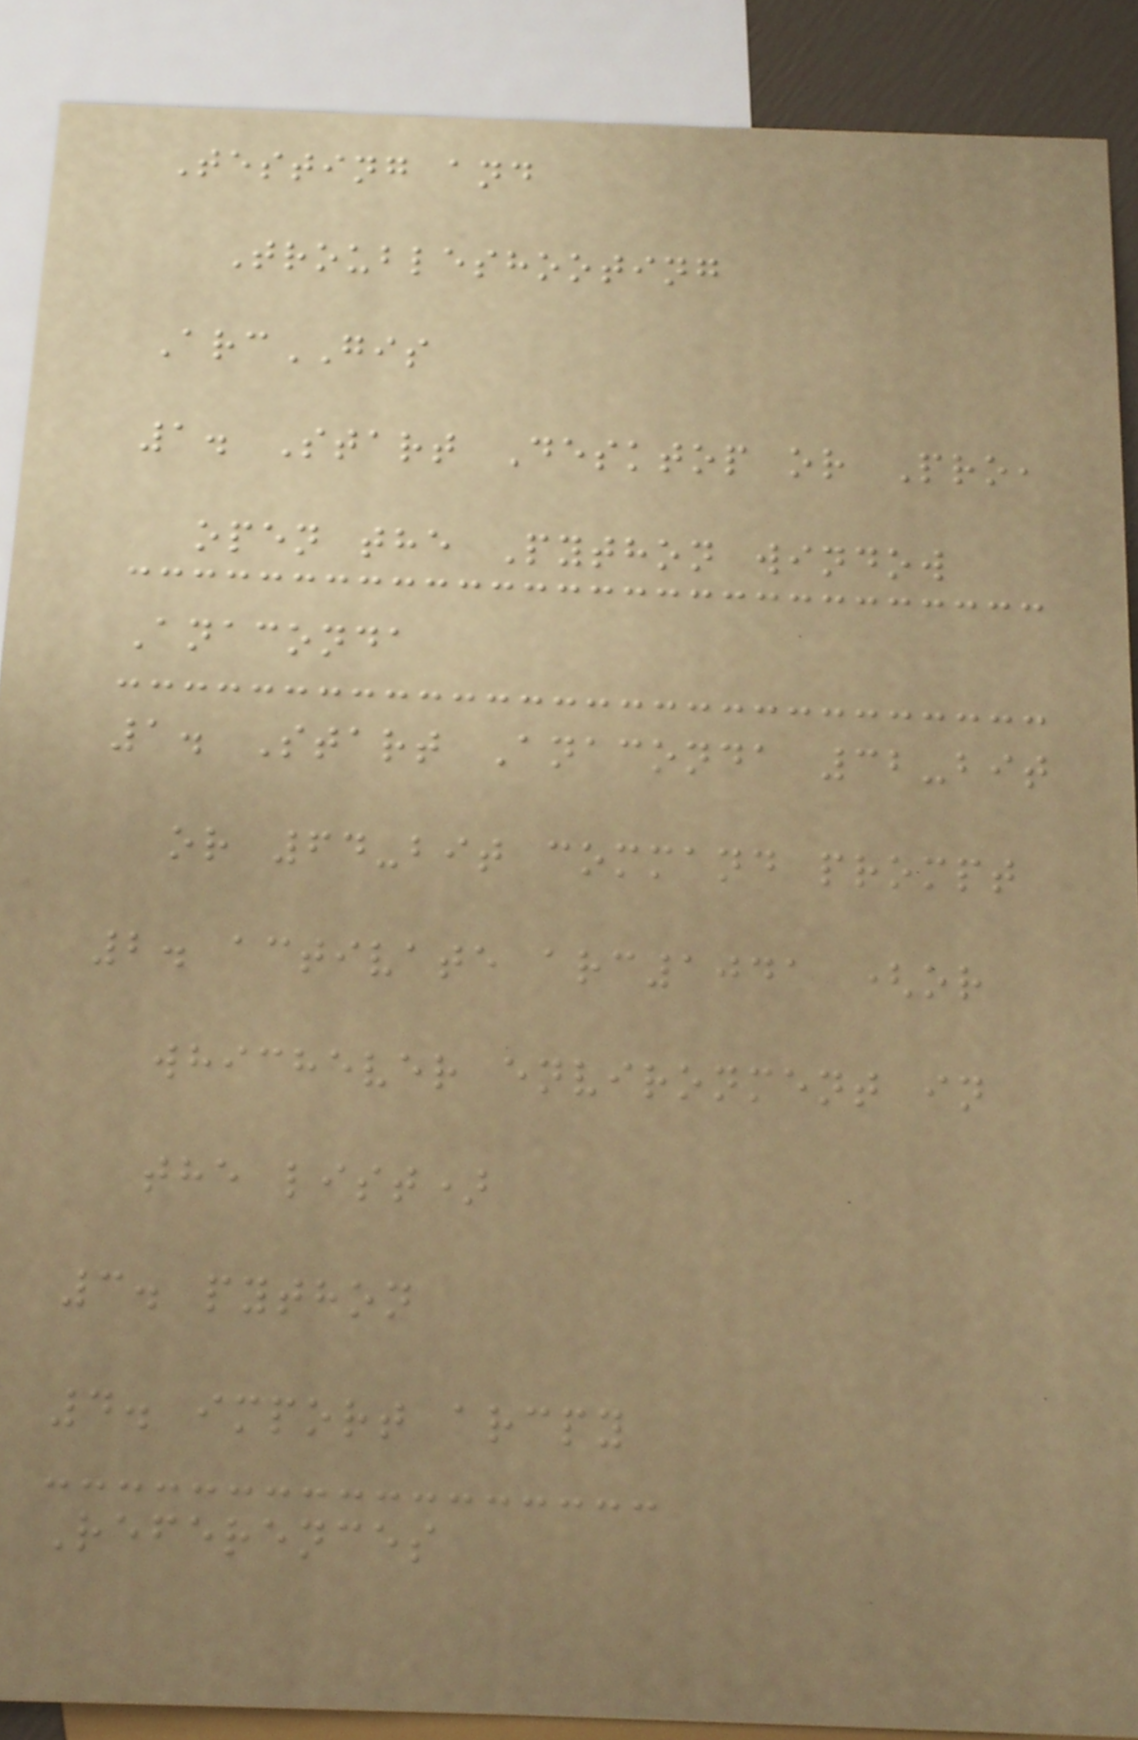Testing and
Troubleshooting
ArcGIS
1. Start Desktop or Pro,
open the Python window
Anaconda
1. Start Anaconda 32-bit
or 64-bit command prompt
2. activate arc1041 (or
whichever environment in
the list)
3. python
4. import arcpy
References
